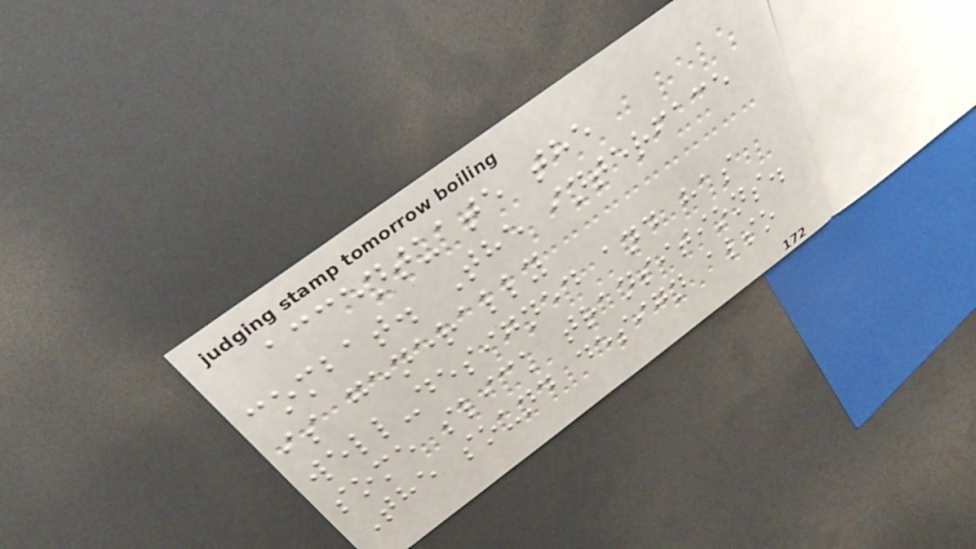accentuate the
combat. The interface
is generally
well-designed and has
some slick transitions.
The sound design also
